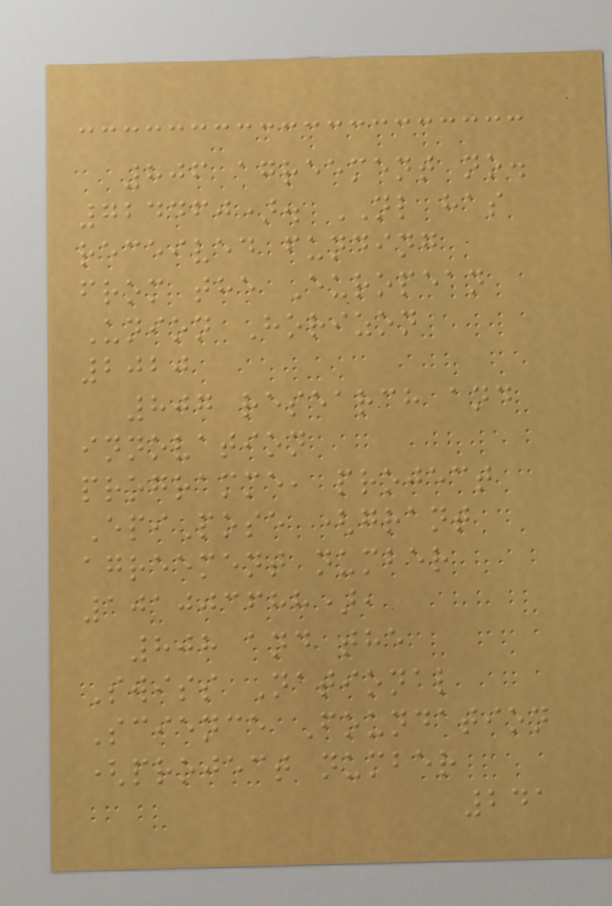806 agreement no.
724460). NL has
received funding
from the European
Union Horizon
2020
807 research and
innovation
programme, project
EpiPose (grant
agreement number
101003688),
808 and the
Swiss National
Science Foundation
(project number
241
